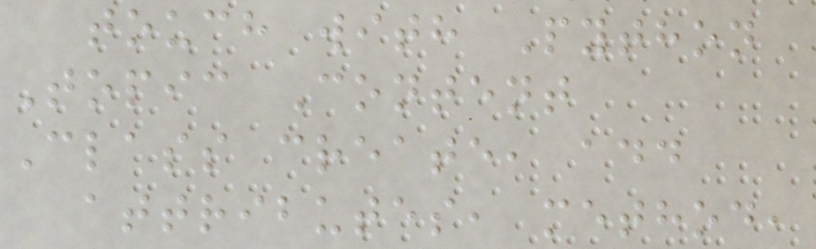touch with Python
Topic Content
Class create, add
attributes, method,
